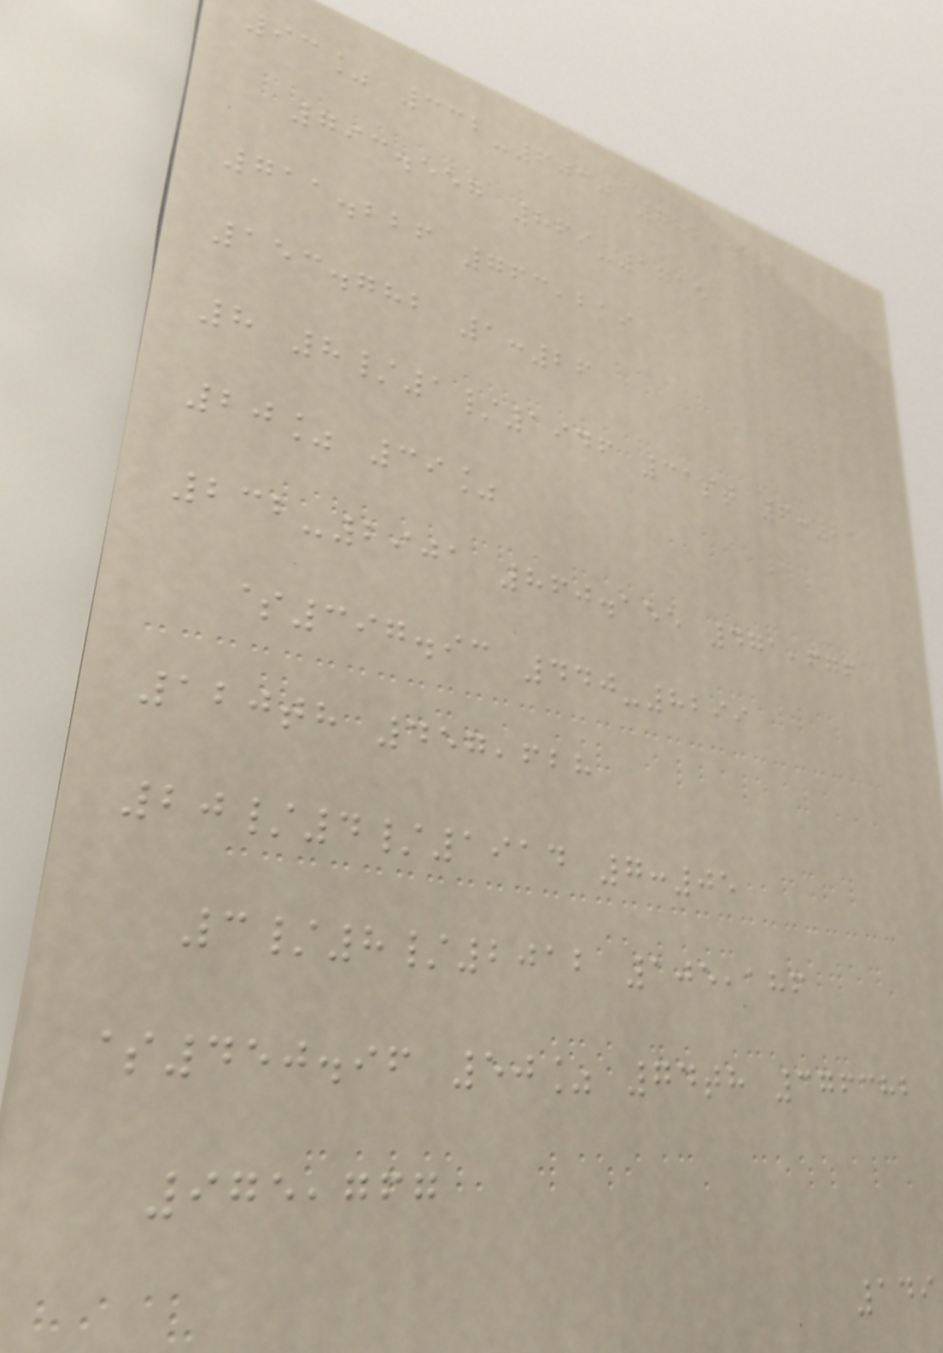93% 332-6030 782,444
793.557 869-1715
711.226 763,219
153.782 1:26
8 8/1/1946 31st 6:21
20% 39%
232-2901 860.155 471,676
$397.93 440-8299
120th 457,628
20/4/1914 7:05
3/8/2012 105,186
$450.96 50% 74th 376382
975,767
149
